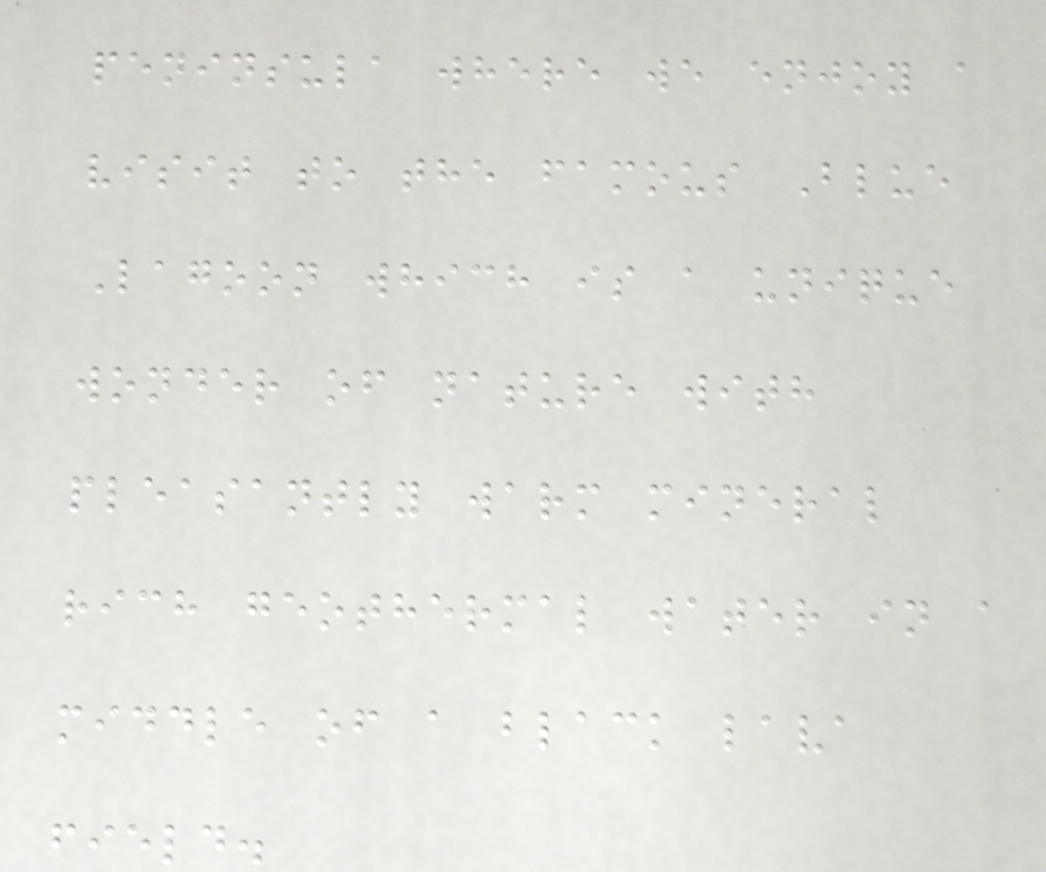peninsula where we enjoy a
visit to the famous Blue
Lagoon which is a unique
wonder of nature with
pleasantly warm mineral
rich geothermal water in a
middle of a black lava
field.
